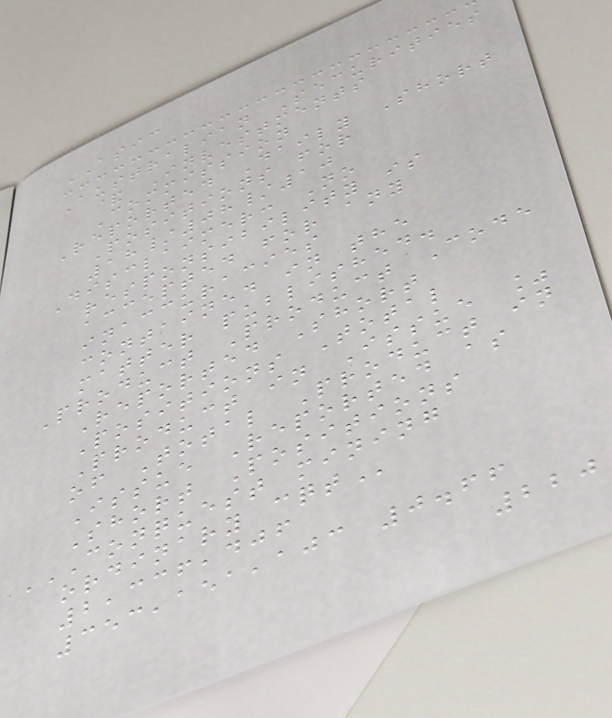ASIC
Australian Securities
& Investments
Commission
Reported Daily Short
Positions for
18/08/10
Disclaimer: No
responsibility is
accepted for any
inaccuracies
contained in the
matter published.
Product Product Code
Reported Short
Positions Total
Product in Issue %
of Total Product in
Issue Reported as
Short Positions
CONQUEST MINING
ORDINARY CQT
2,336,406
353,151,103 0.66
220
